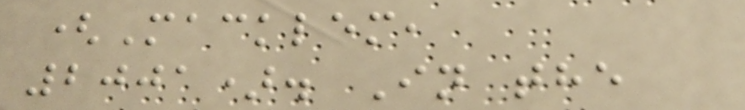(Macklem,
2001). In the
